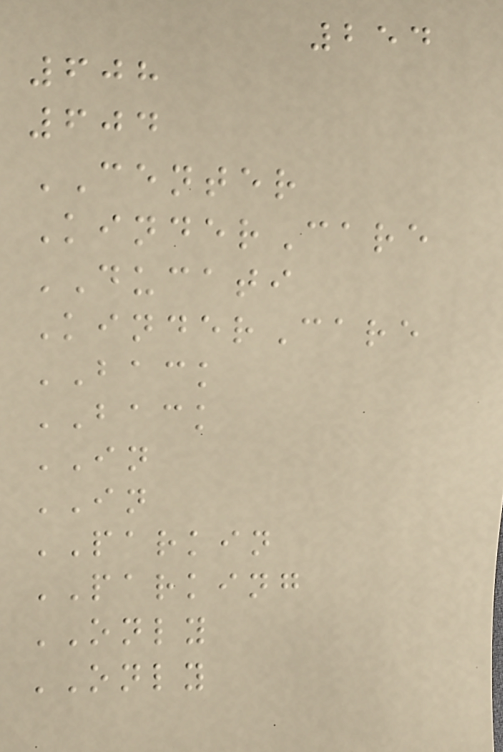254
608
604
CENTER
KinderCare
DUCATI
KinderCare
BACK
BACK
IN
IN
PARKIN
PARKING
ONLY
ONLY
